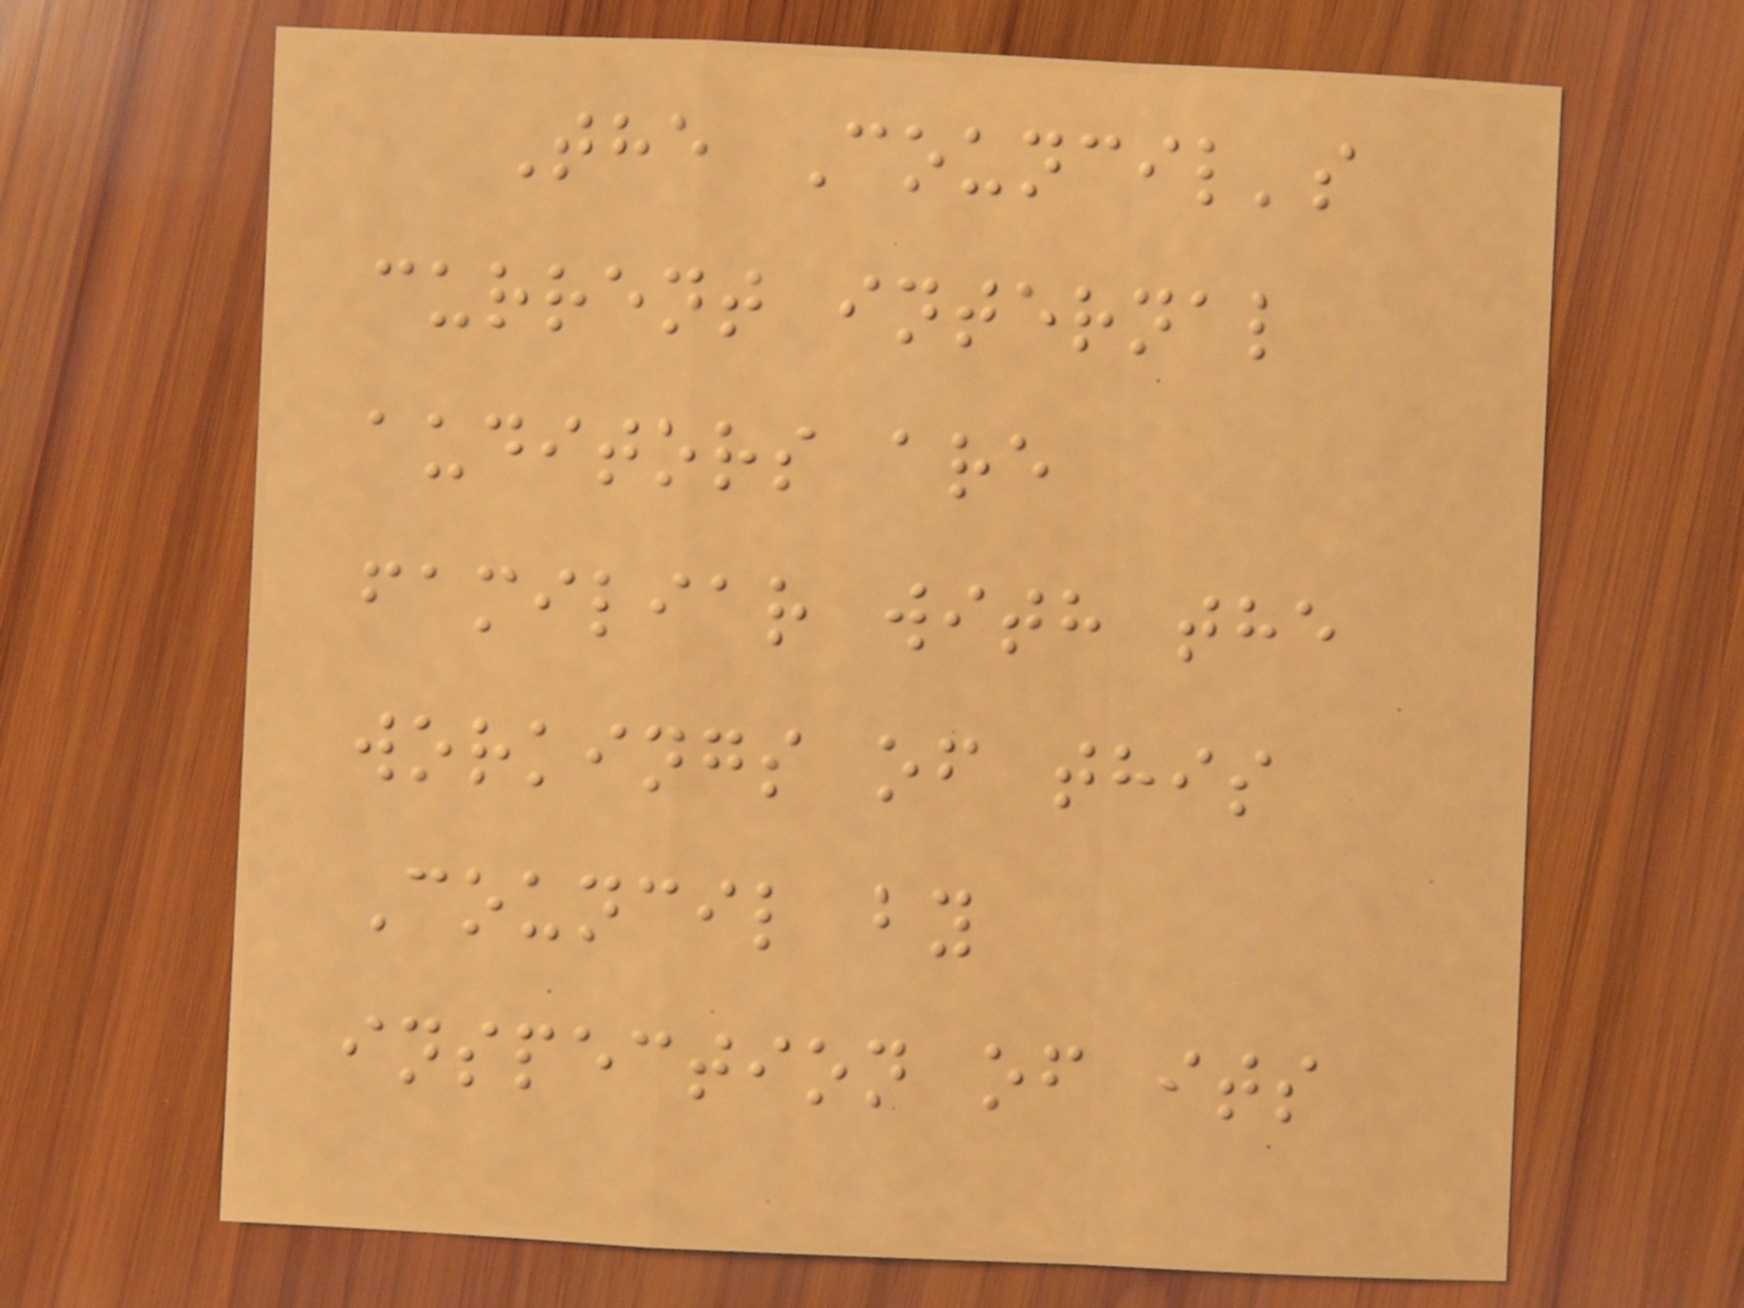The Council's
current internal
auditors are
familiar with the
workings of this
Council by
inspection of its
